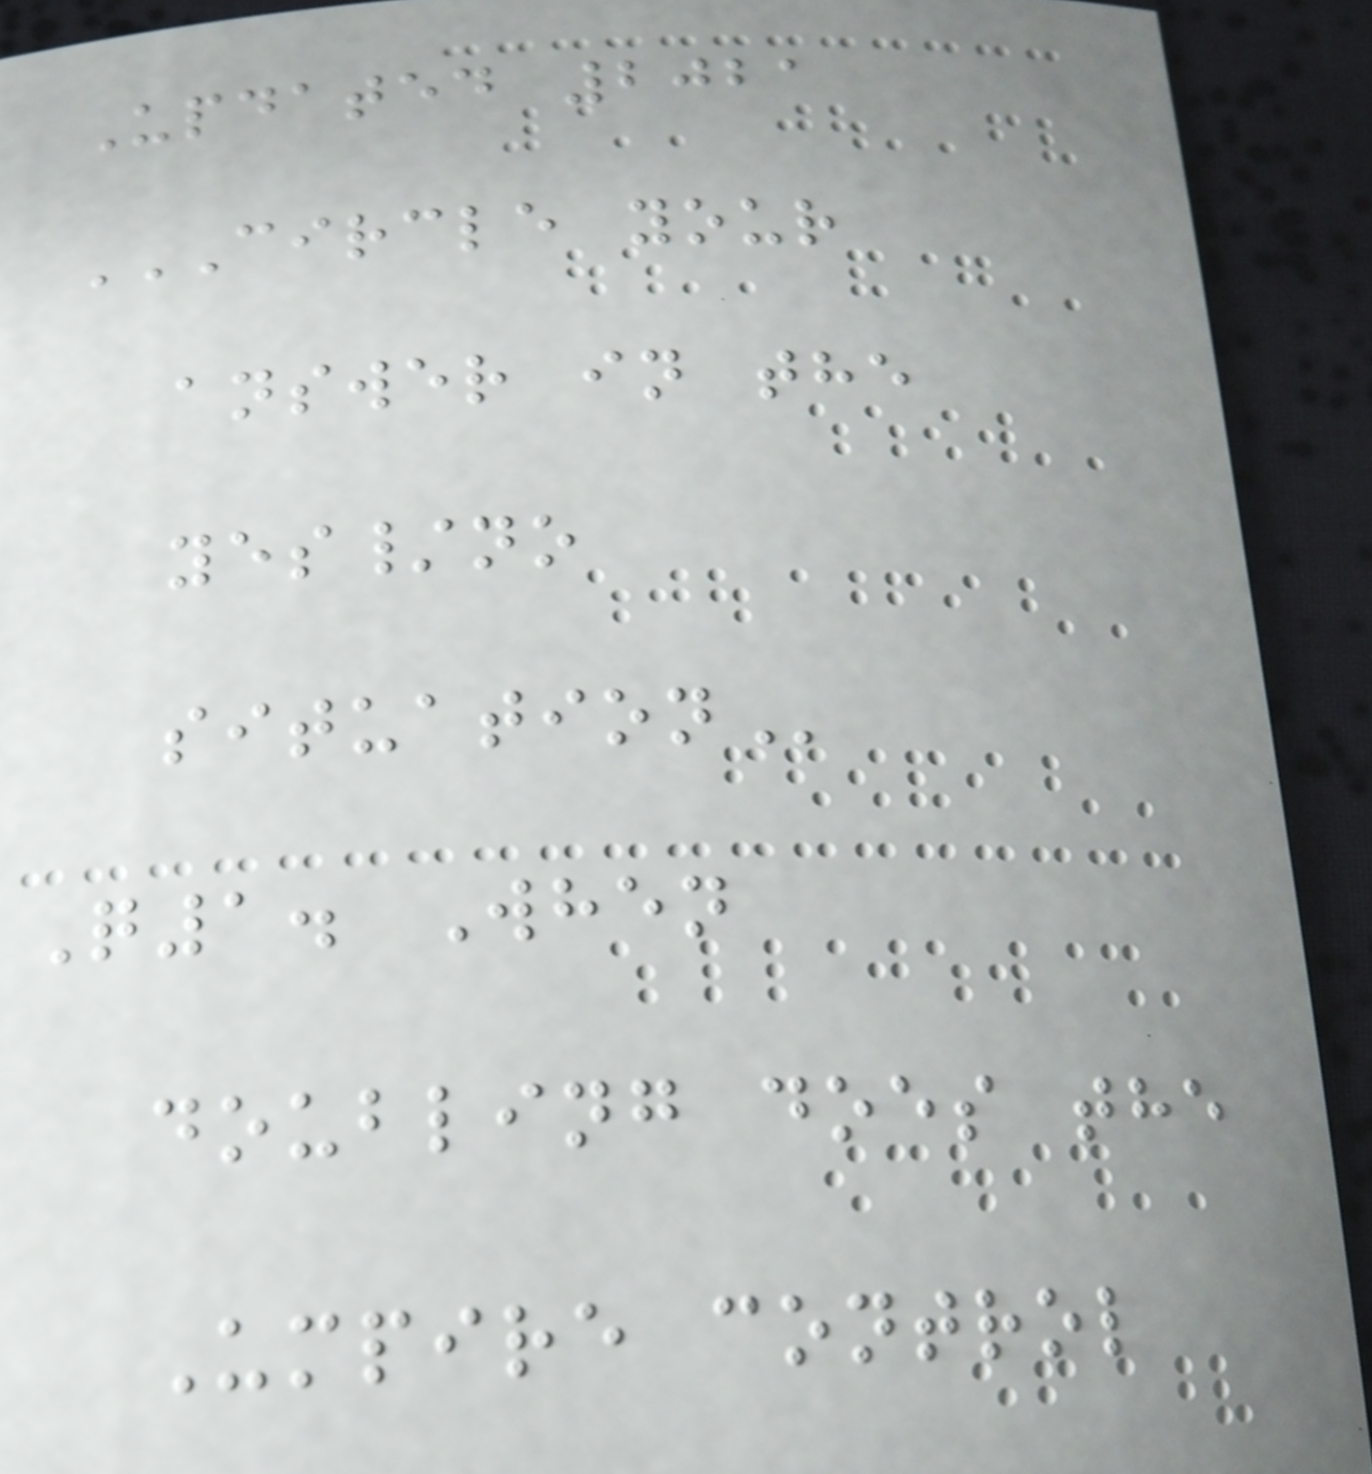Updated 2021
CIRCLE YOUR
ANSWER IN THE
YES/NO
SITUATION
Q1. When
doubling does the
Umpire control
